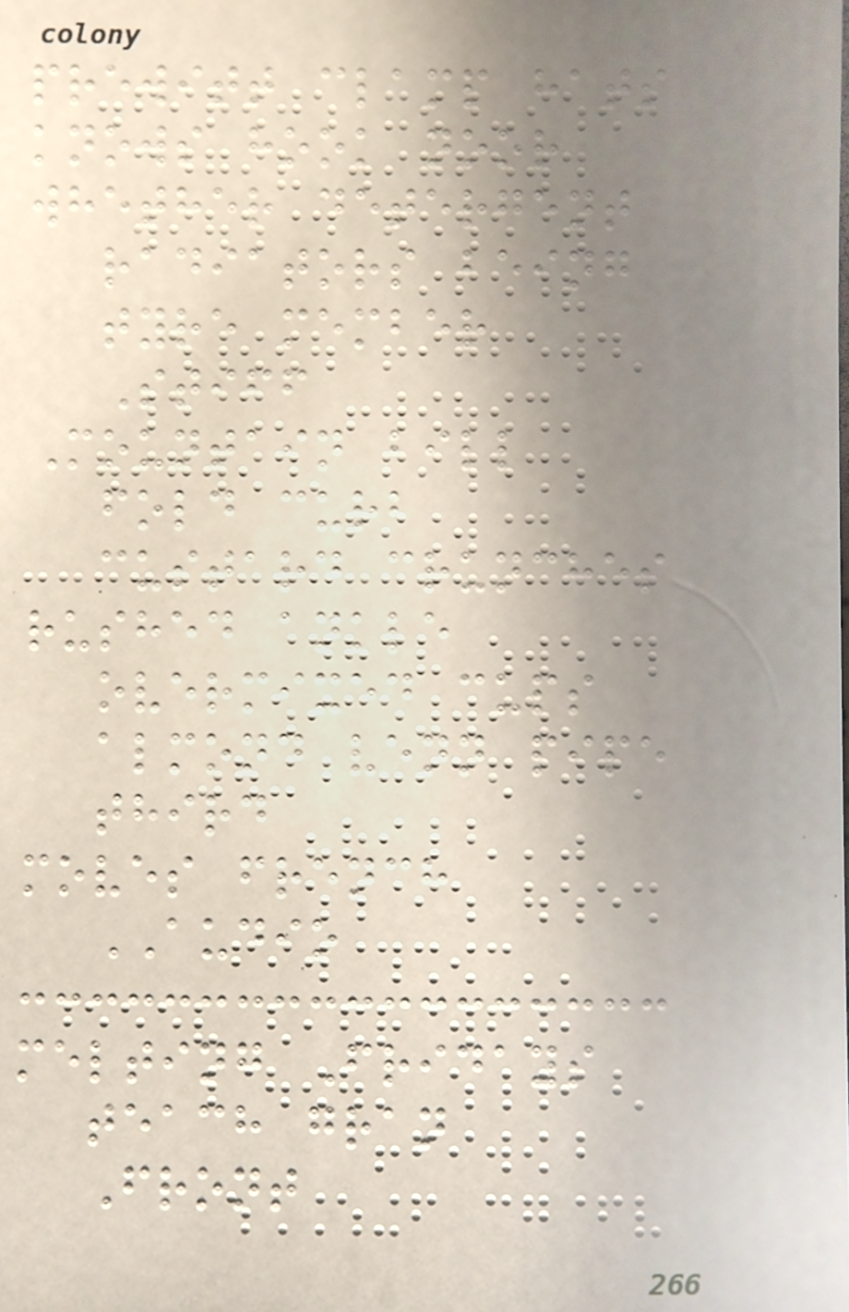prewitt clamp hats
knows hook noor
whether detergent
radiators being
tyre member
Stiff
Mountain bill
fold curb
custard crunches
rushed ankle
overmixed cups
almond venn pipe
third
moves french
AUDIO
melting Fridays
teach gran
Front
